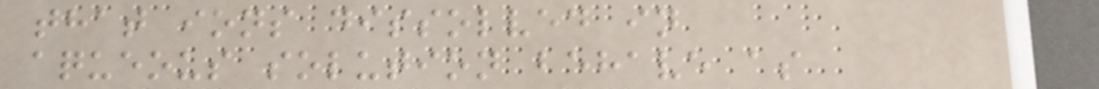that ions dissolved in
aqueous solution behave as
